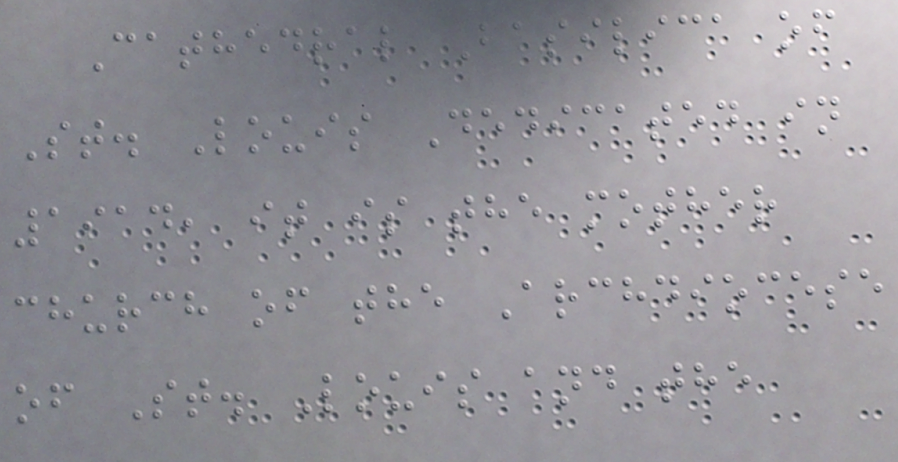Cathedral Basilica of
St. Louis Dedicated in
1914, it is the mother
church of the Archdiocese
of St. Louis and the
